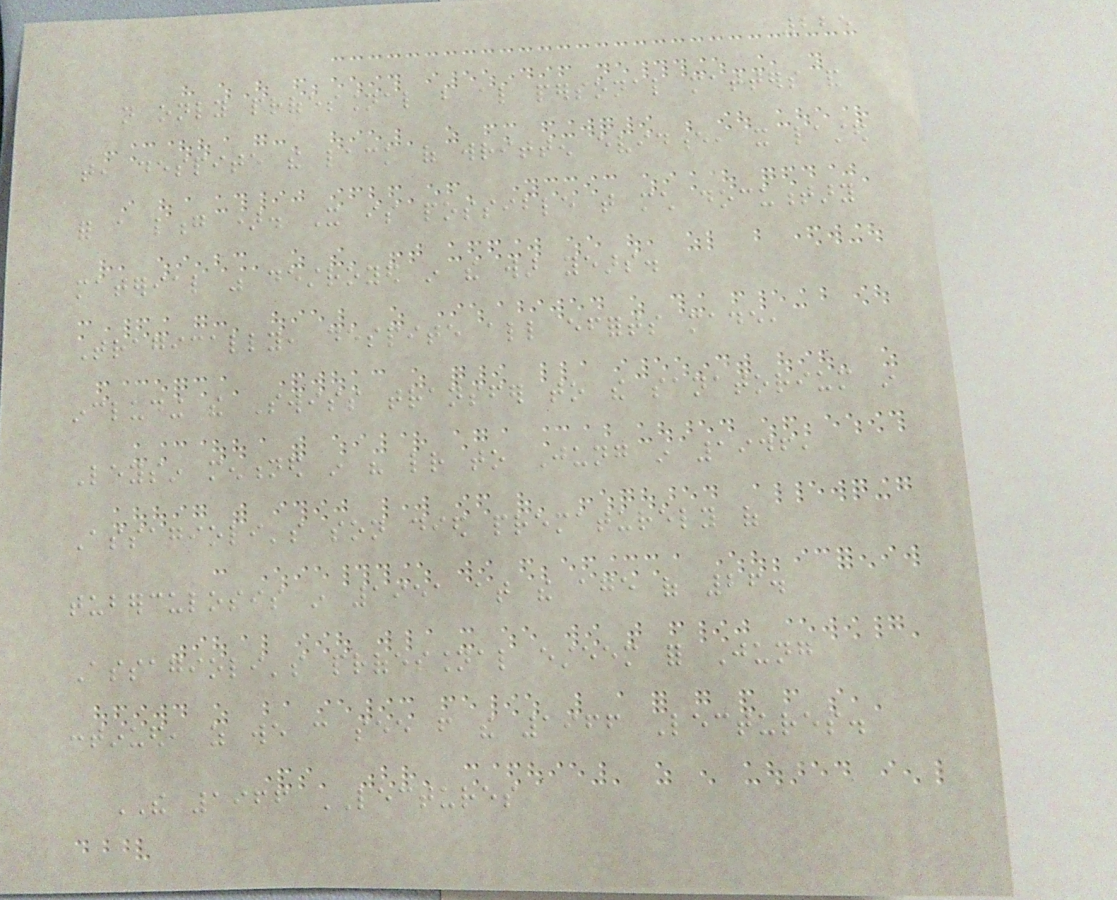225
not only professional but also personal matters and
that, despite the lack of written evidence, it lasted
for a long time. It is possible that much documentary
material was destroyed in the war years.
Tragically, despite all efforts made,
including the Swiss transfer to the sanatorium in
Leysin mentioned in his letter to Jung in 1946,
Assagioli's son died prematurely of
tuberculosis in 1951 at the age of 26.
Assagioli's professional esteem for Jung
continued, as we can see from the 1966 Lectures.
THE 1966 LECTURES
